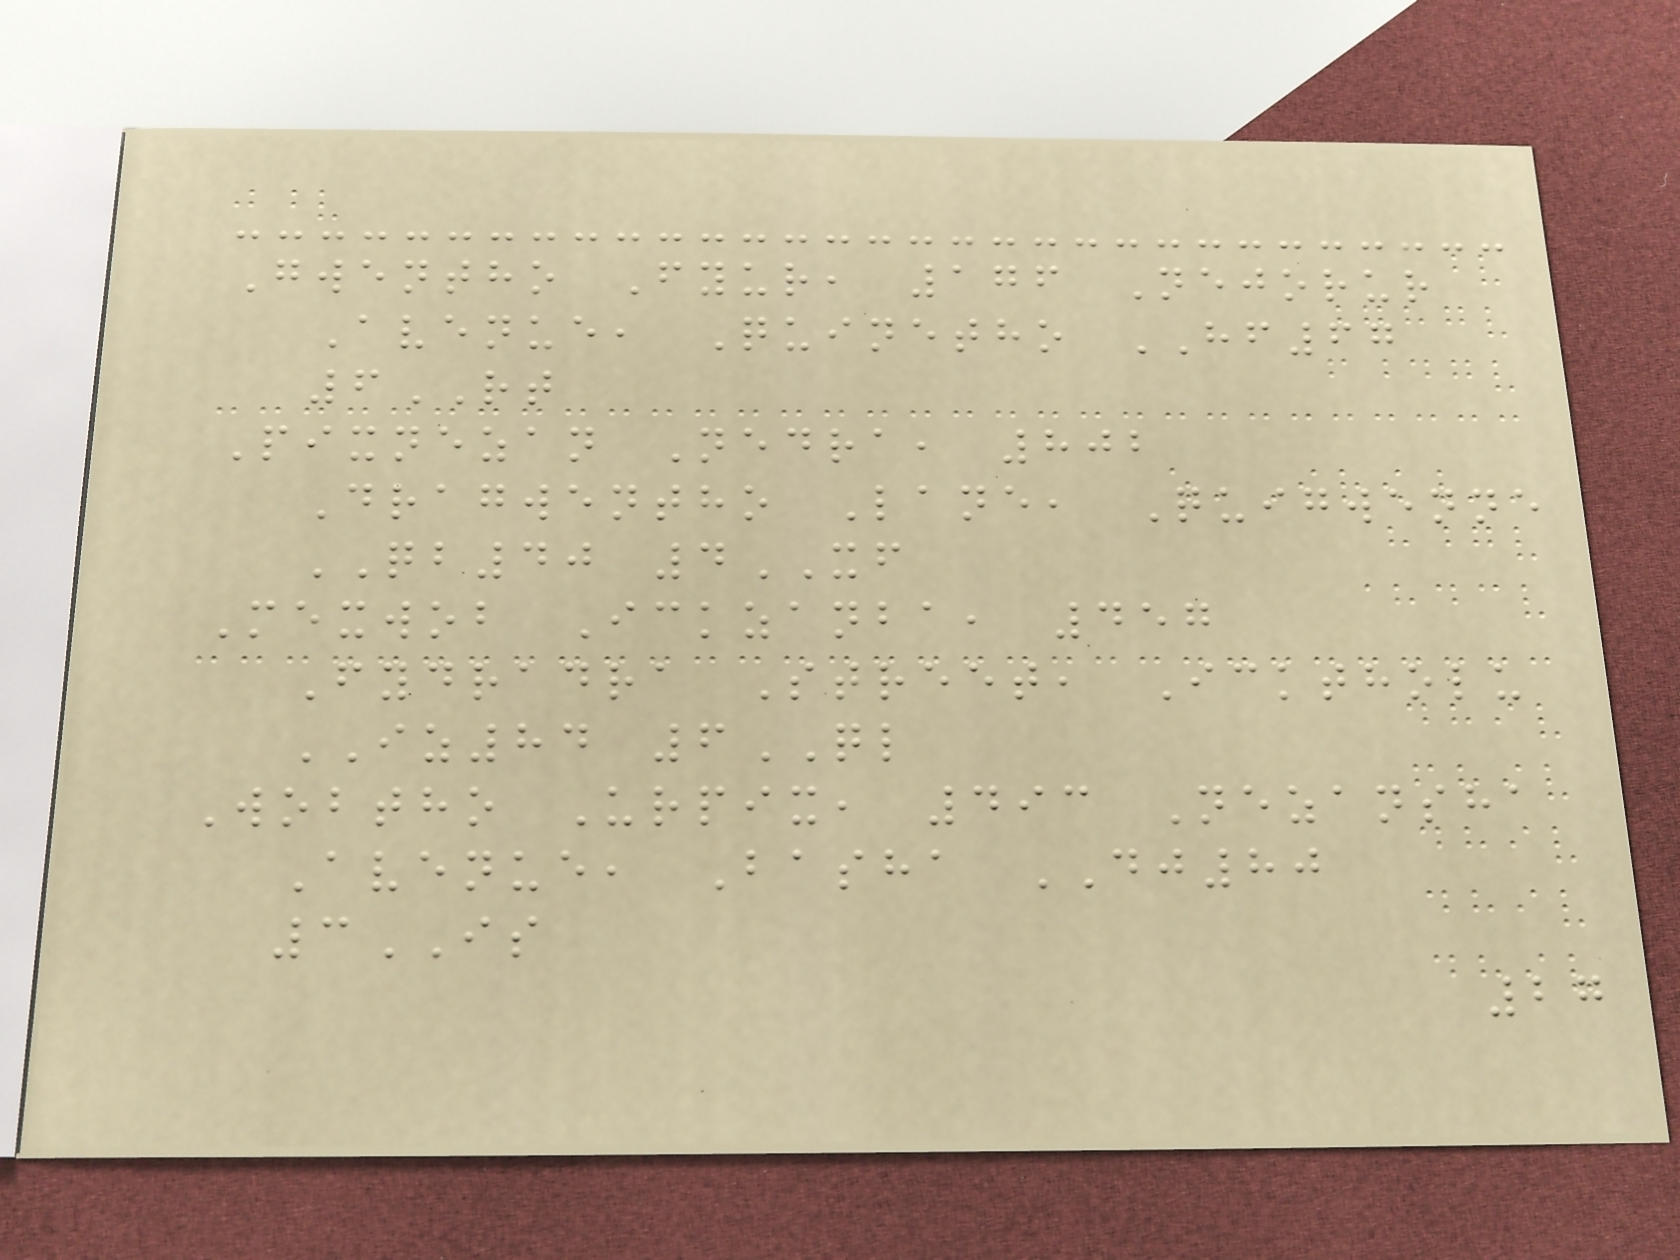Gwentho Fyur, 176 Nejorur
Avenue, Quinetho HF67
6RT
Pixnezan Nedra, 802
Dragwentho Lane, Quigwenne
QB40 4XF
Mexwob Ickzanba, 457
Fydradra Street, Icktholu
IZ84 6QL
Wobtho Urpix, 493 Nezansha
Avenue, Basha DJ80
3IS
27
